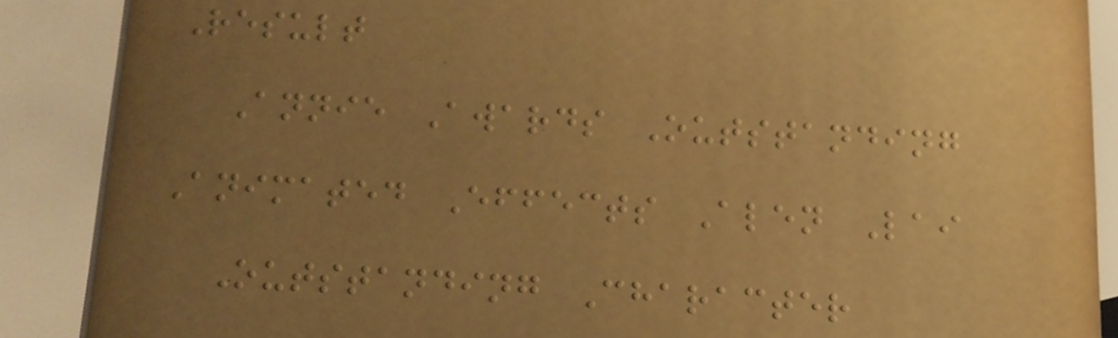Result
Annie Awards Outstanding
Animated Effects Alen Lai
Outstanding Character
